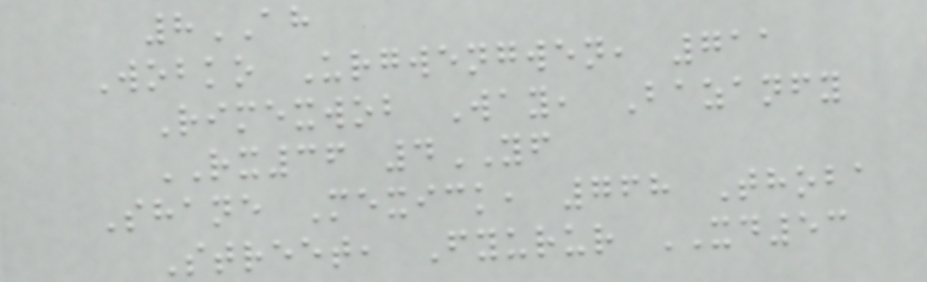8AH
Wobko Urgwengwen, 711
Rimexwob Way, Bazanfy
RX36 4YF
Shane Mexick, 768 Thoba
Street, Fyurur XD53
